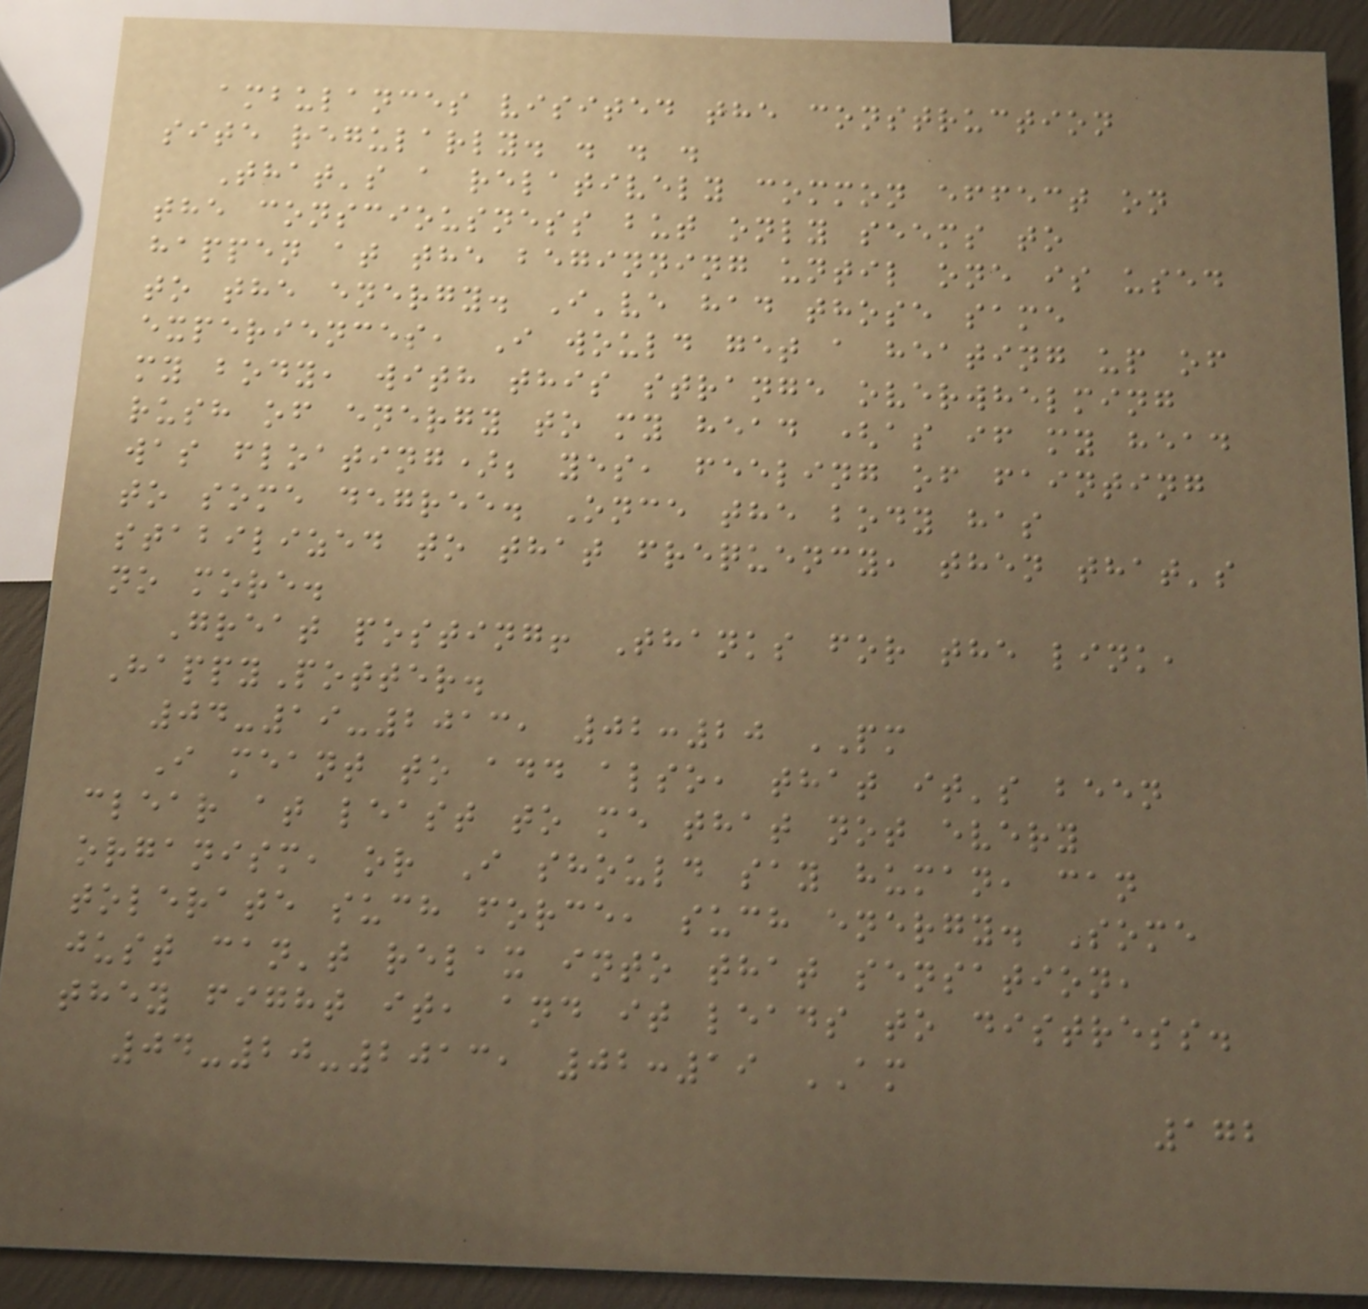ambulances visited the construction
site regularly. . . .
That's a relatively common effect on
the consciousness but only seems to
happen at the beginning until one is used
to the energy. I've had those same
experiences, I would get a heating up of
my body, with this strange overwhelming
rush of energy to my head (as if my head
was floating); yes, feeling of fainting
to some degree. Once the body has
stabilized to that frequency, then that's
no more.
Great posting! Thanks for the link,
HappyPotter.
04-19-2013, 02:20 PM
I meant to add also, that it's been
clear at least to me that not every
organism, or I should say human, can
tolerate such force, such energy. Some
just can't relax into that sensation,
they fight it, and it leads to distress.
04-20-2013, 02:19 AM
172
